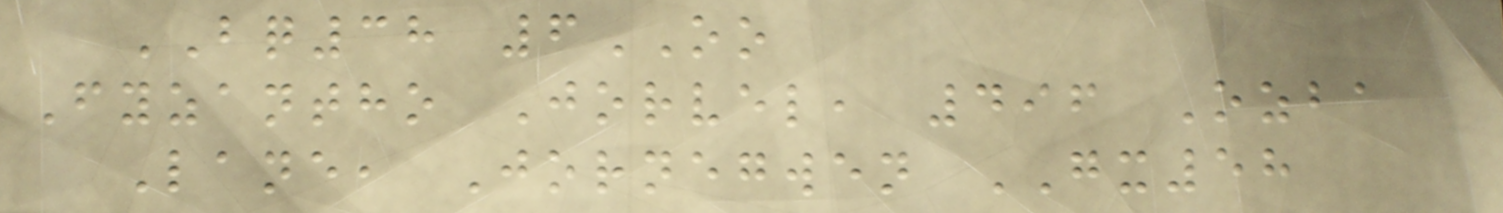BQ38 6OO
Fyzantho Jorvel, 496 Ozba
Lane, Jornegwen GX58
